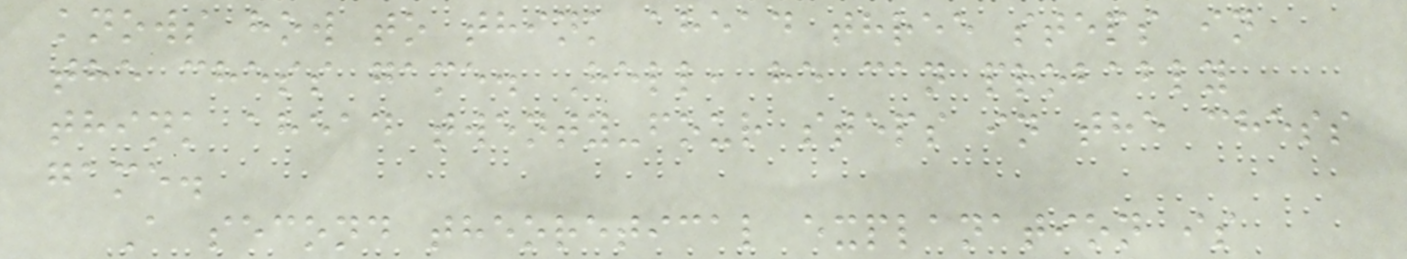knows how to think ahead three steps in
the chess game. Hell, he can probably
think ahead twenty-four steps in the chess
game.
A second theoretical explanation is
